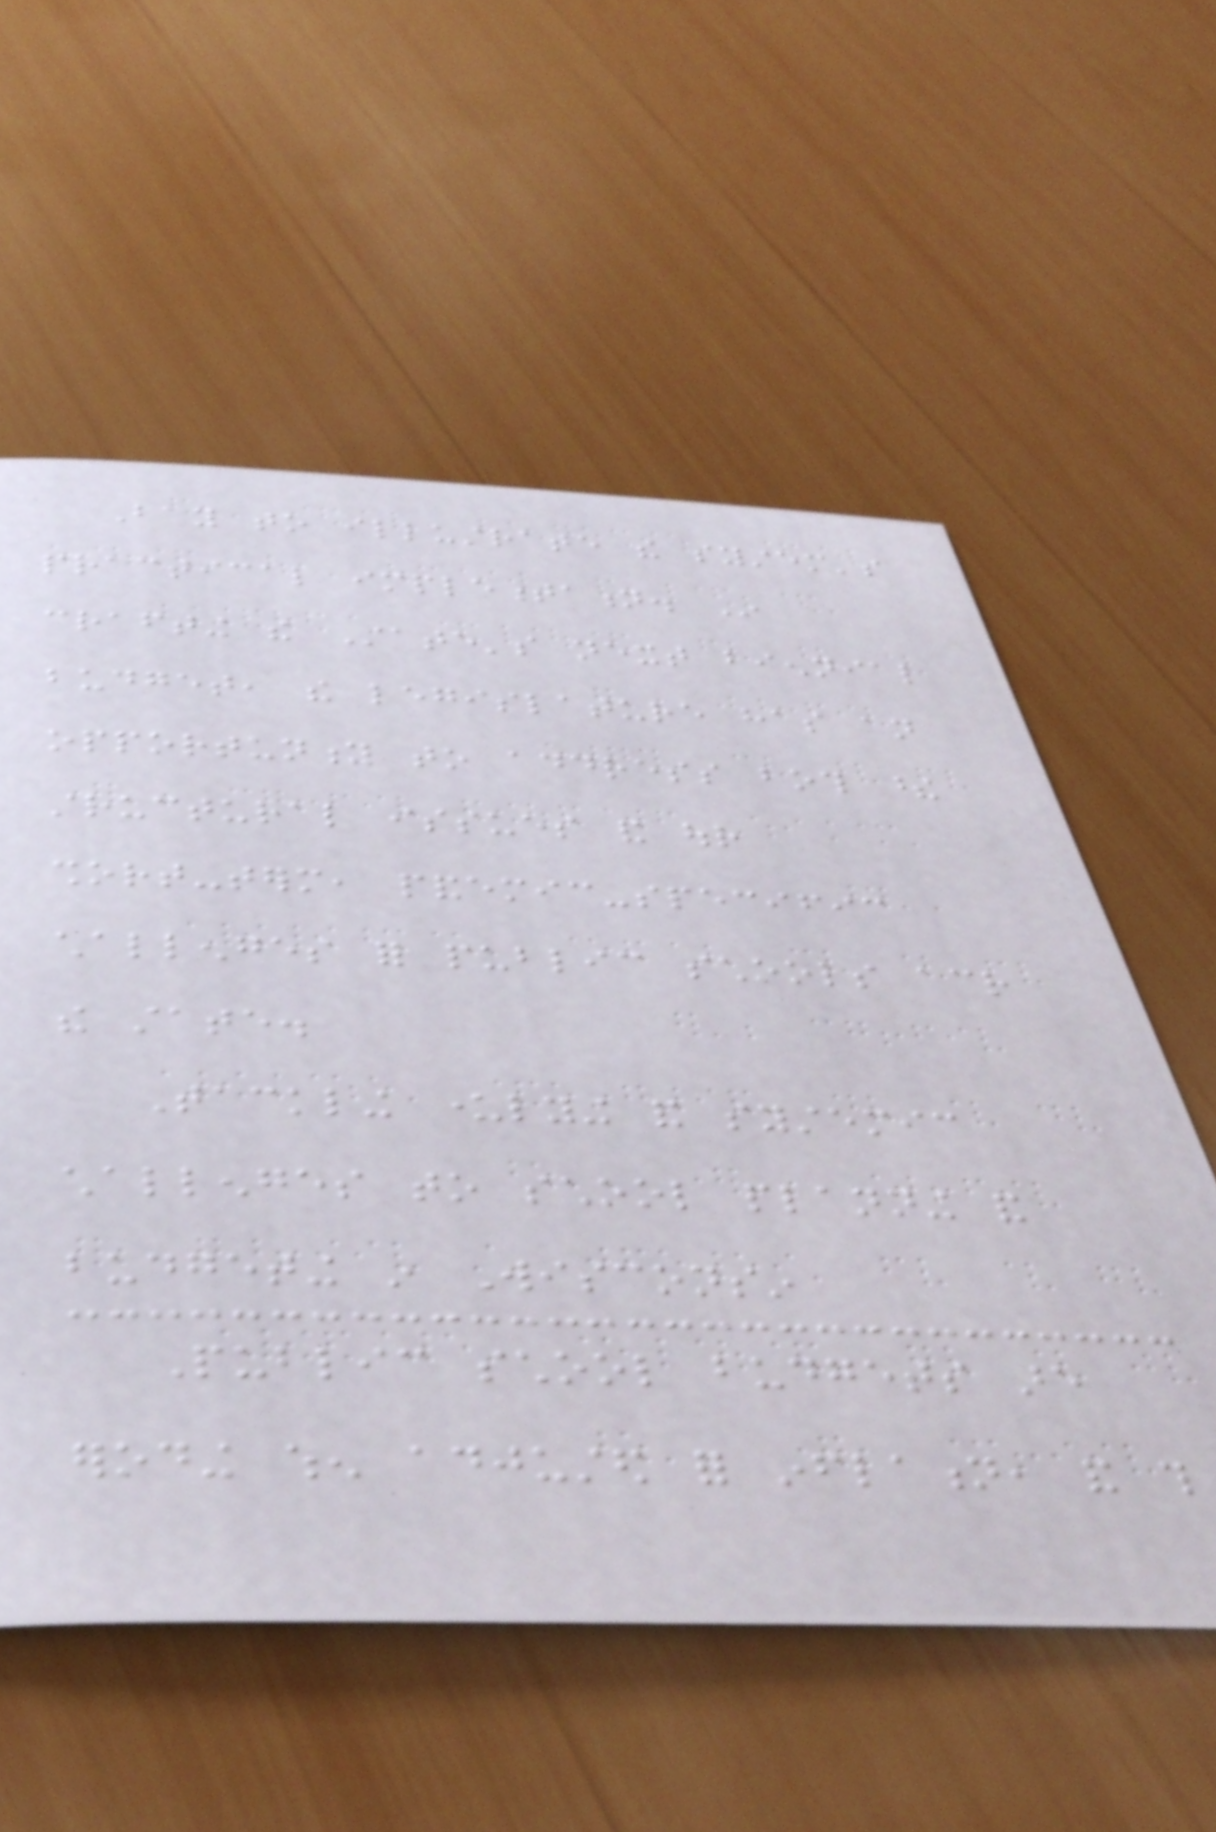Bay to illustrate the system's
practical implementation. In
crafting the State's next biennial
budget, the legislature has an
opportunity to address both these
structural issues and our
short-term, pandemic-specific
challenges for public schools across
the state.
Tackling underlying and systemic
challenges to school planning and
budgeting in Wisconsin
Public school budgets are
eroding when adjusted for inflation, and this
